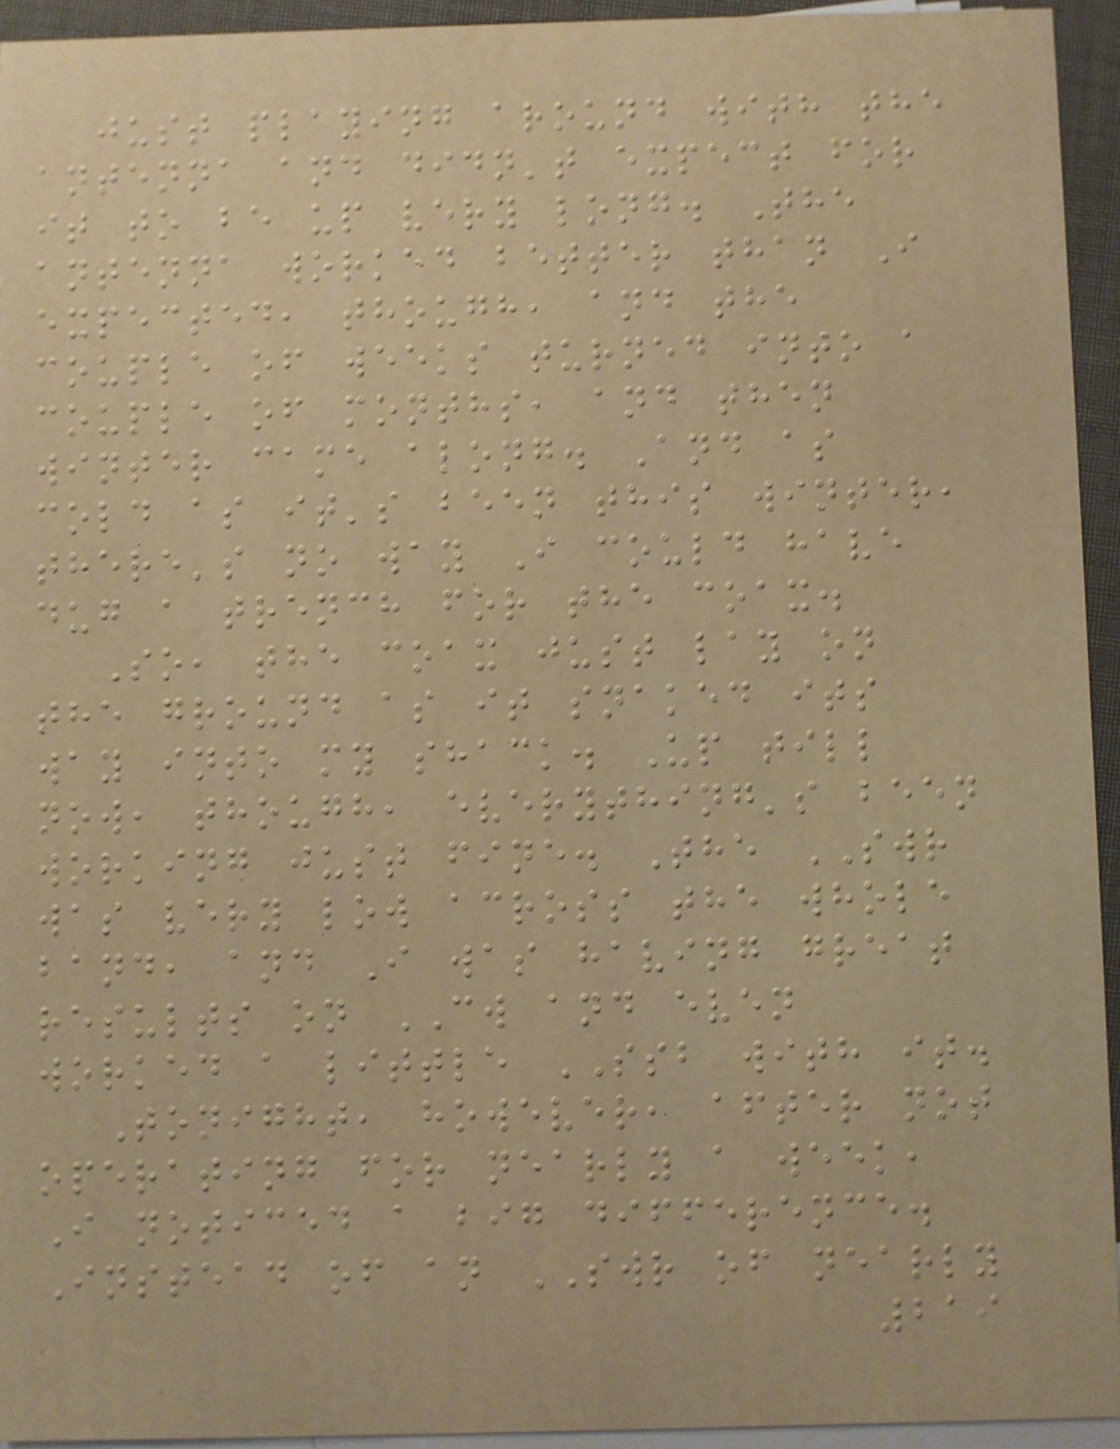just playing around with the
antenna and didn't expect for
it to be up very long. The
antenna worked better than I
expected, though, and the
couple of weeks turned into a
couple of months, and then
winter came along. And as
cold as it's been this winter,
there's no way I could have
dug a trench for the coax.
So, the coax just lay on
the ground as it snaked its
way into my shack. Up till
now, though, everything's been
working just fine. The SWR
was very low across the whole
band, and I was having great
results on CW and even
worked a little SSB with it.
Tonight, however, after not
operating for nearly a week,
I noticed a big difference.
Instead of an SWR of nearly
219
